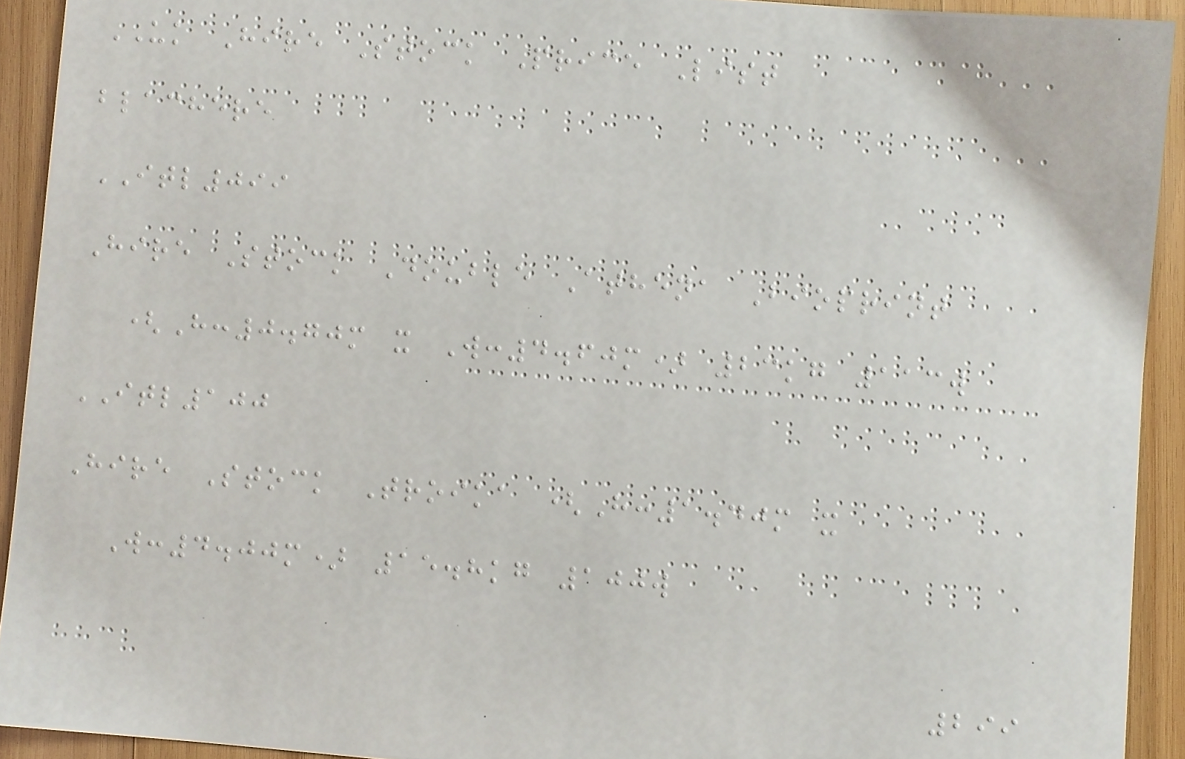UK Hire Stock Price List
blachere
ITL099
Hire Stock Double Athena Bioprint
(H:0.70m x W:4.60m) 23kg 113w
ITL100
Hire Stock Troika (H:1.40m x
W:4.00m) 15.8kg 100w
299
